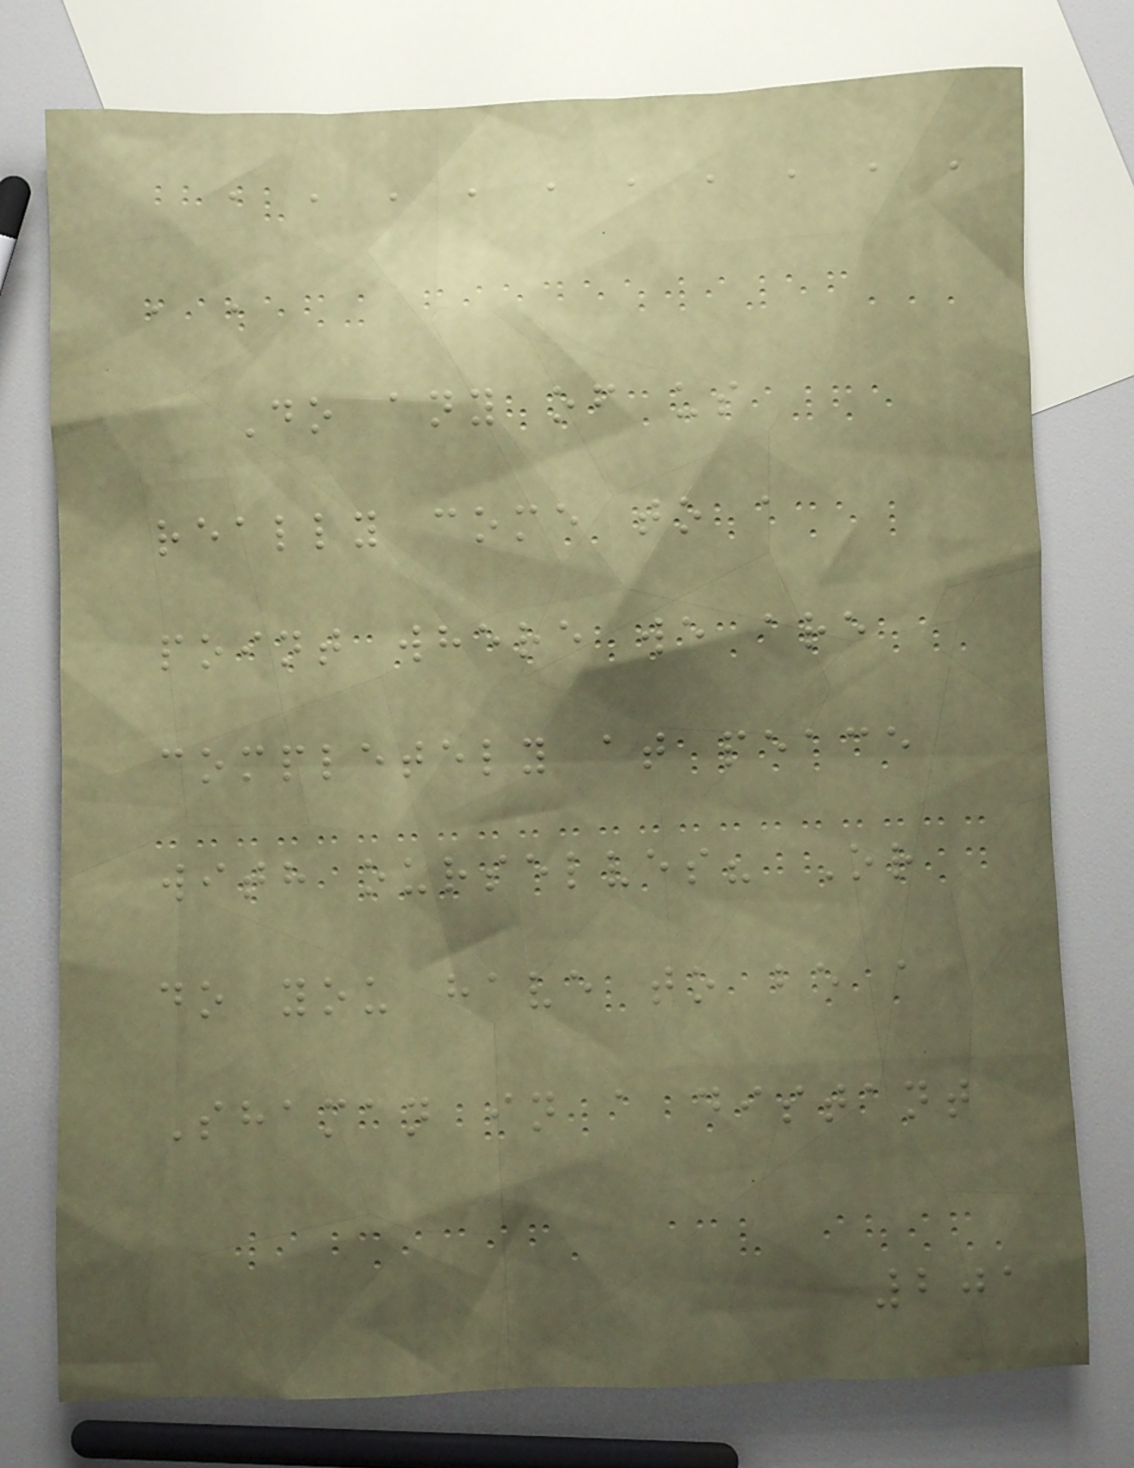, , , , , , , , , ,
, ,
Do any of us
really come to a
point where we are
completely at peace
with ourselves? Or
do you have to be a
Shaman in a distant
201
